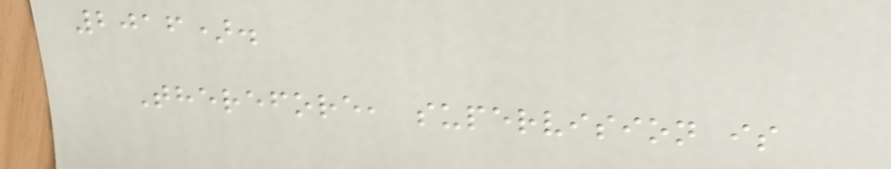2016).
Therefore, supervision is
